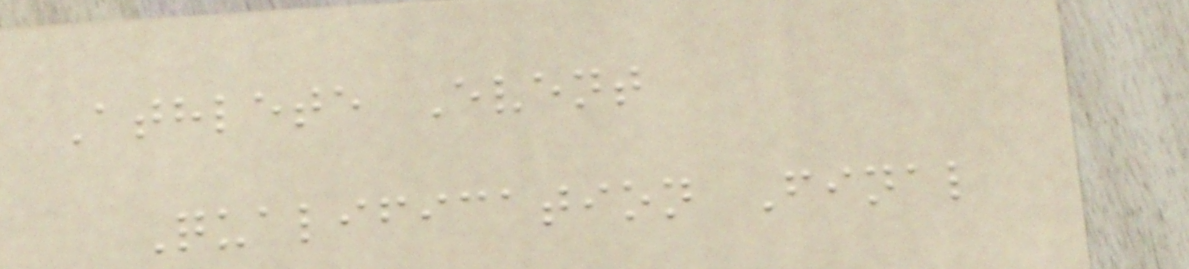Athlete Event
Qualification Final
